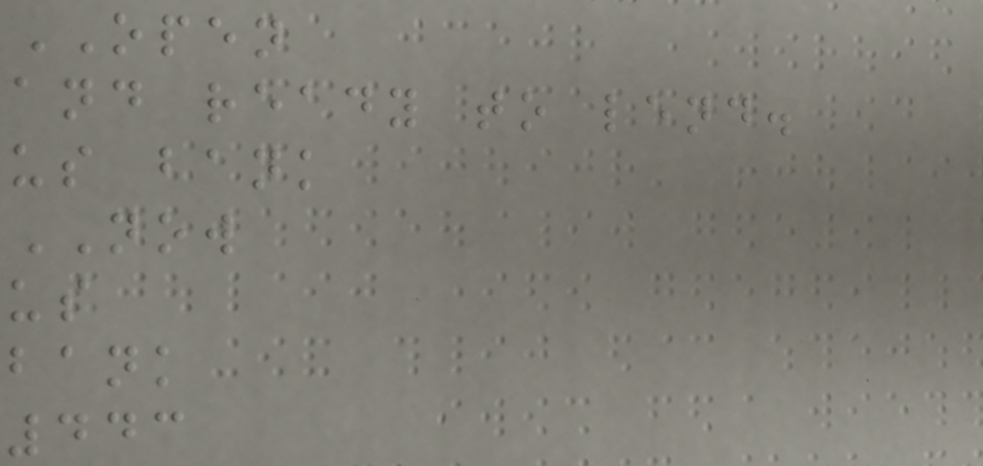OPEN
and ready to lend.
us bank
NOW
us
bank
443
